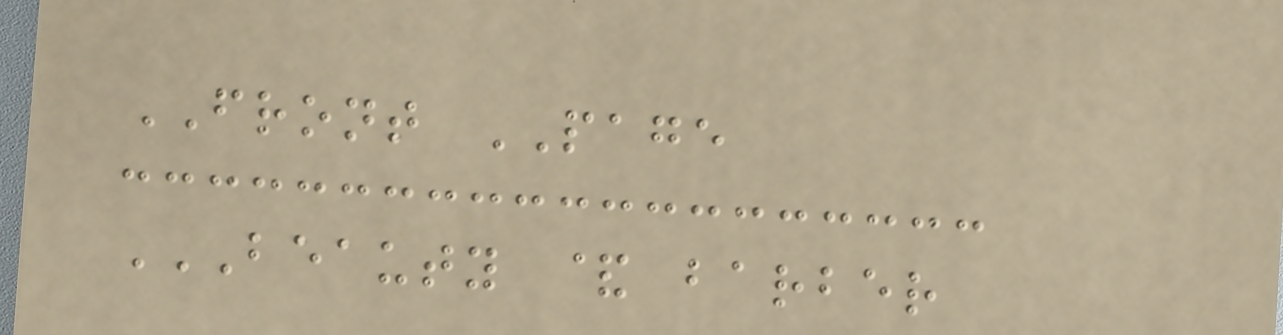FRONT PAGE
BEAUTY & BARBER
